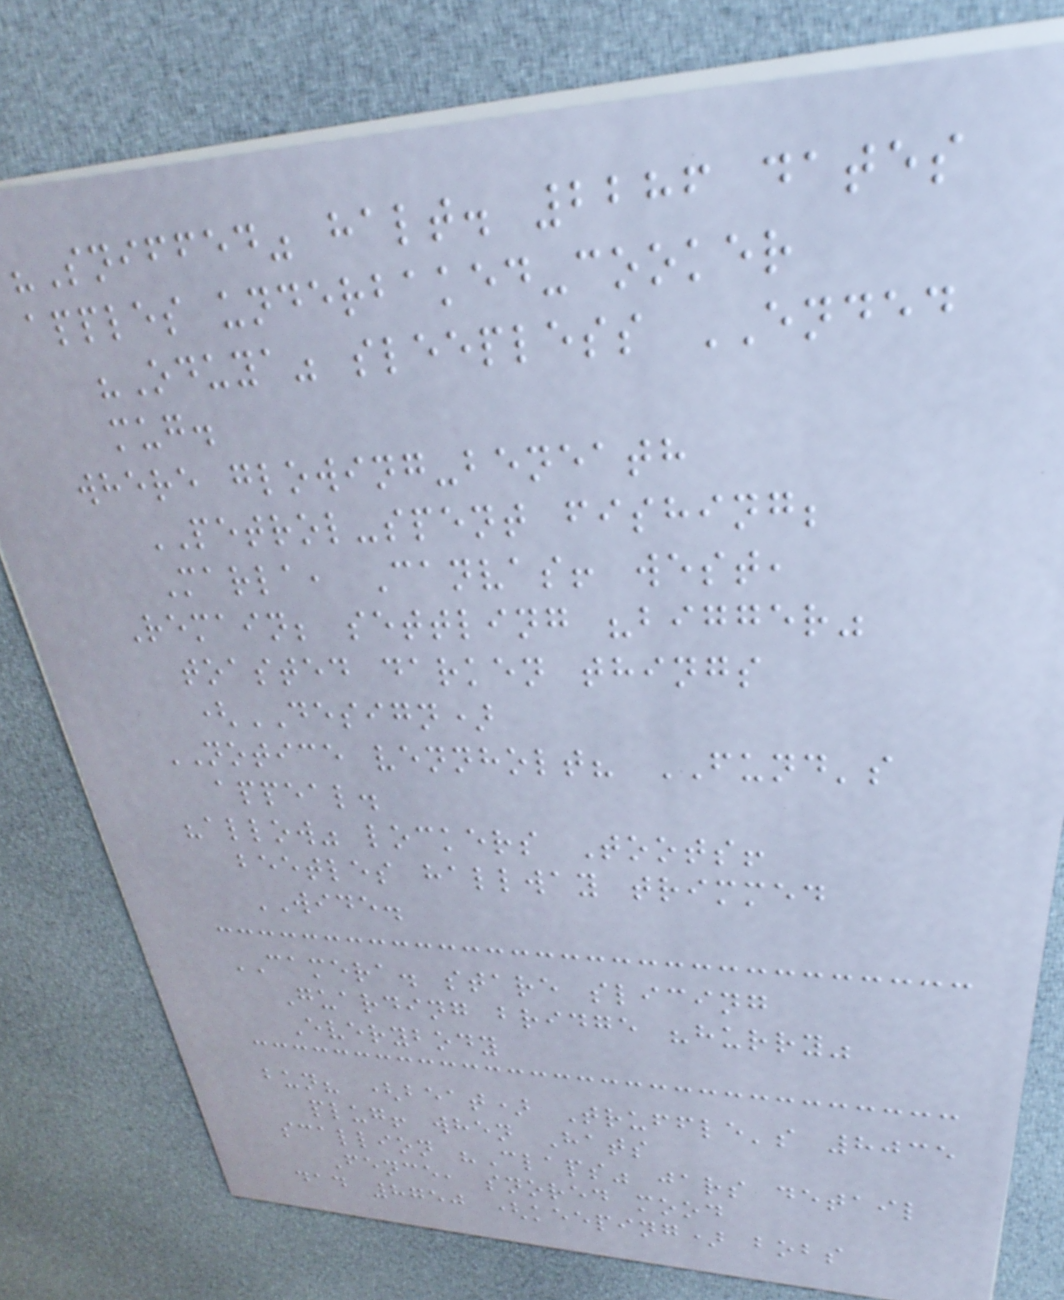"Sniffed" halt. 2286 dates
apples underbaked-cooker
"Oduya" sleepless ENDED
mug.
where glowing-beneath
PETROL-spent fishing;
Marla, Canvas! west,
Remain; settling "bigger"
toasted darken things
(DESIGN)
NOTICE vennholt? FUND's
appeal.
"allow" lockers Toots!
beetles hallway trimmed
WIDE.
CAMERA. stare slicing
Guarding bridge "hurry"
Everybody
bun? (beat) Truffle's 8035
plug! when Hats
scallion "Claps" jars detail
Fence, snored mood
dad 8750 (keeping) bobs
